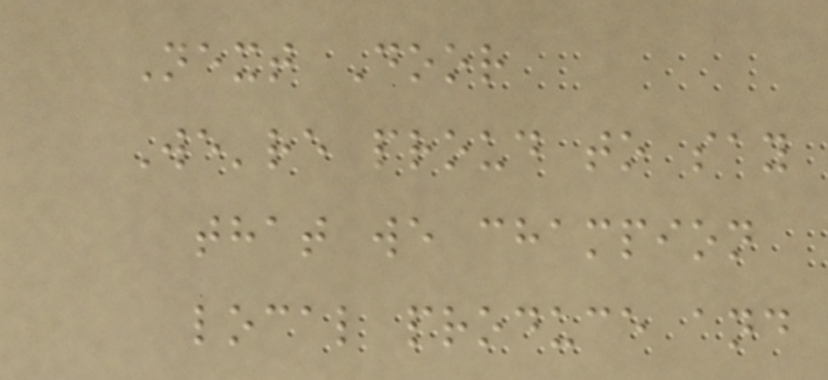Next Door
We're proud to say
that we champion
local produce and
